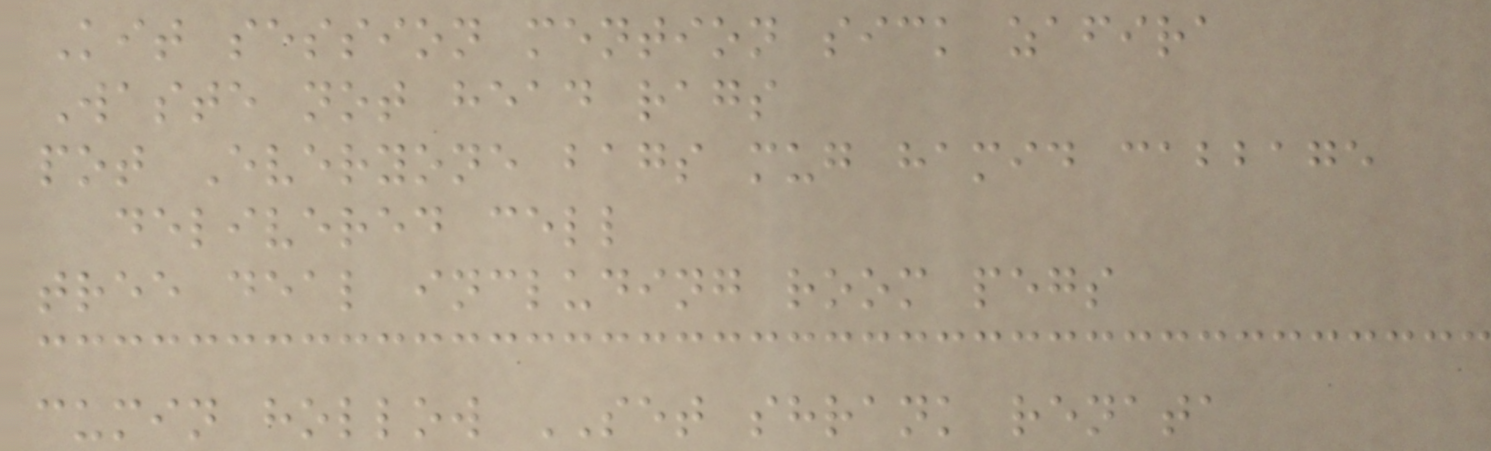Kit session mention sick zafira
Waste not head rags
pot Everyone bags mug hamid cabbage
delivered cell
tree deal including room pegs
cumin hollow SET shrank renata
